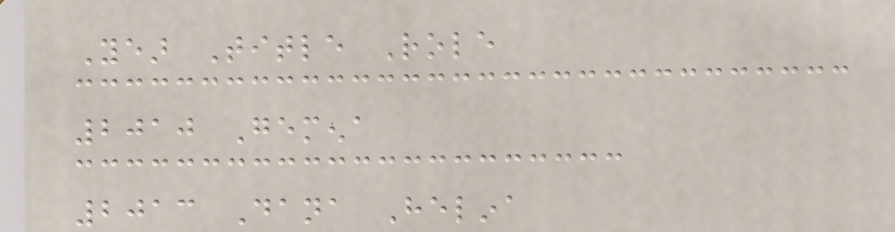Year Title Role
2010 Gemena
2013 Dana Helina
